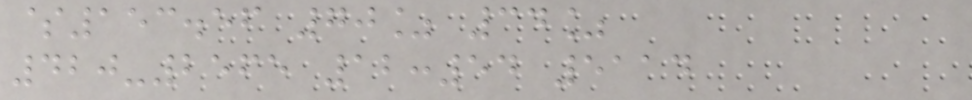$153.56 70% 34%
420-2565 12:54 5114
